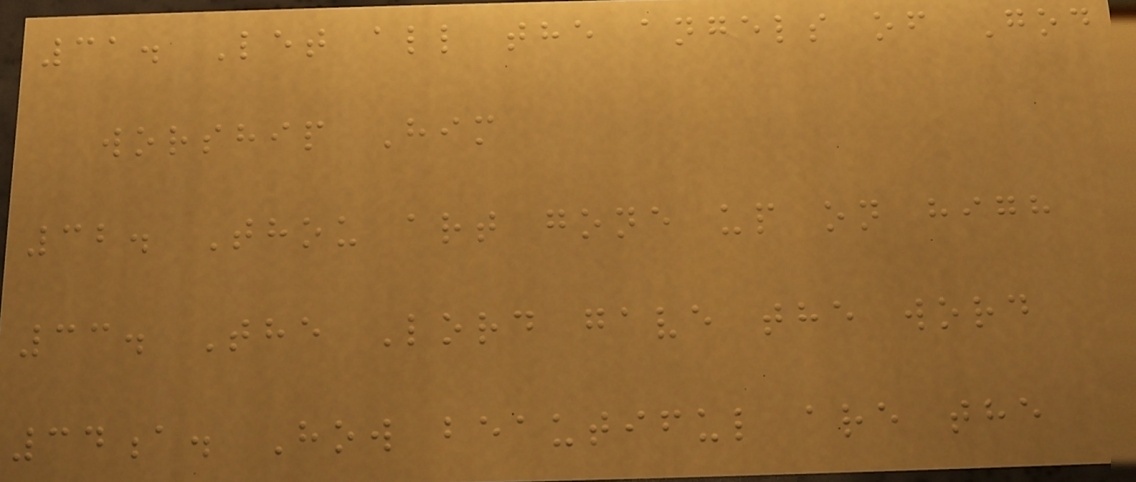31. Let all the angels of God
worship Him
32. Thou art gone up on high
33. The Lord gave the word
34a. How beautiful are the
